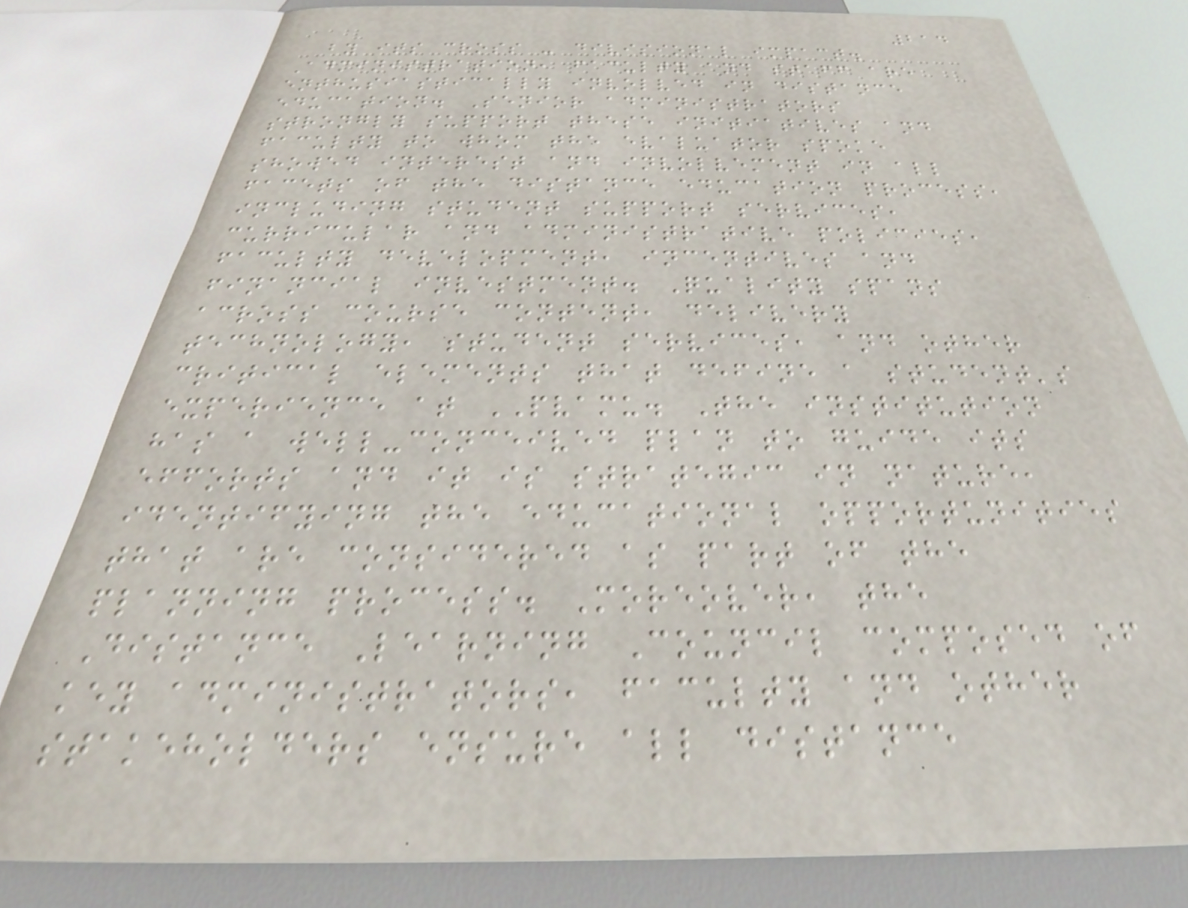214
by its cross - divisional impact.
Administration, faculty and staff are
enthusiastically involved in distance
education. Senior administrators
strongly support these initiatives and
faculty to whom the evaluator spoke
showed interest and involvement in all
facets of the distance education process,
including student support services,
curricular and administrative policies,
faculty development, incentives and
financial investment. Quality spans
across course content, delivery
technology, student services, and other
critical elements that define a student's
experience at PVAMU. The institution
has a well-conceived plan to guide its
efforts and it is strategic in nature,
identifying the educational opportunities
that are considered as part of the
planning process. Moreover, the
Distance Learning Council composed of
key administrators, faculty and other
stakeholders ensure all distance
